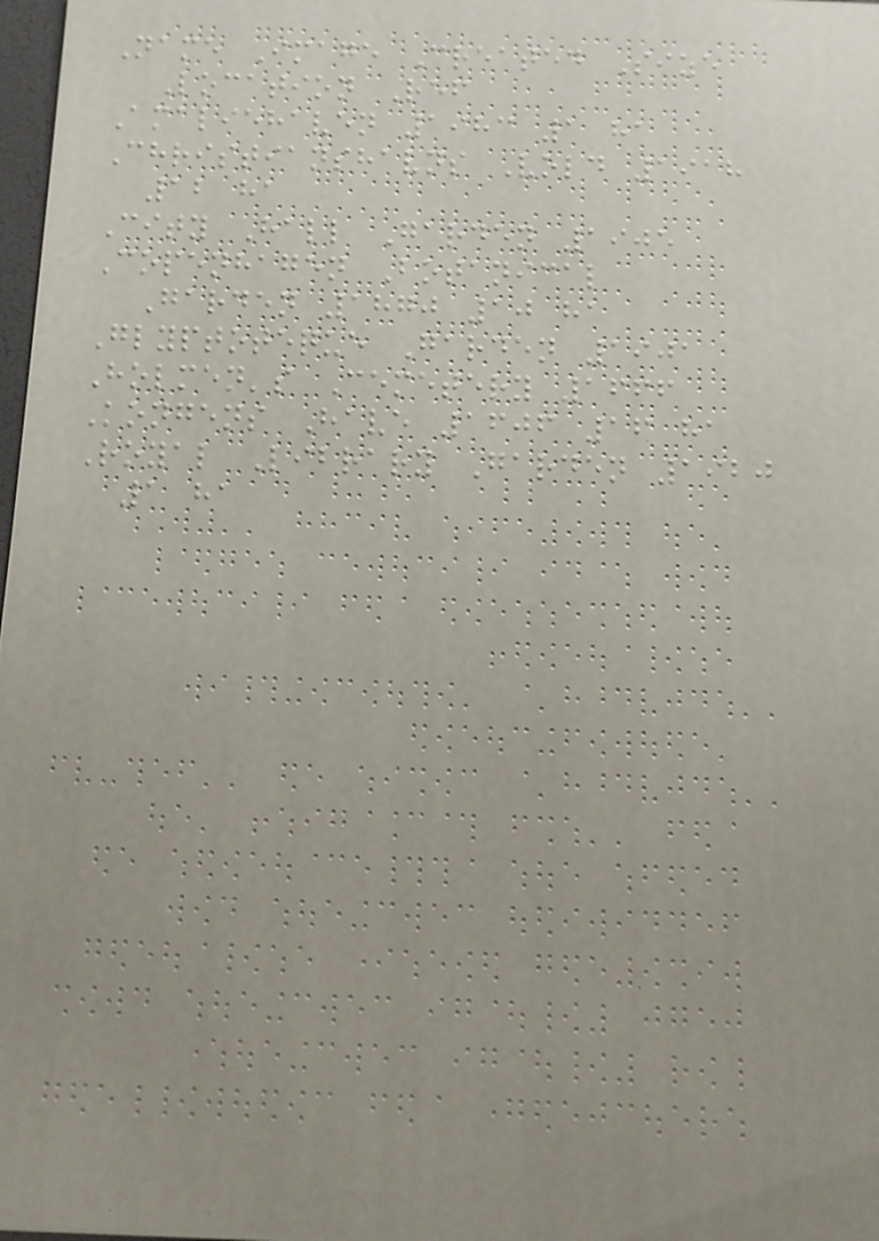Name Image Created Size
Location Ref
Amaliehaven 1983 1 ha
Christianshavns Vold 1918
12 ha
City Hall Garden 1905
Copenhagen Botanical
Garden 1870 10 ha
Glyptoteque Garden 1901
Holmen's Cemetery 1666
Kongens Have 1606 16 ha
Royal Library Garden 1920
1 ha
